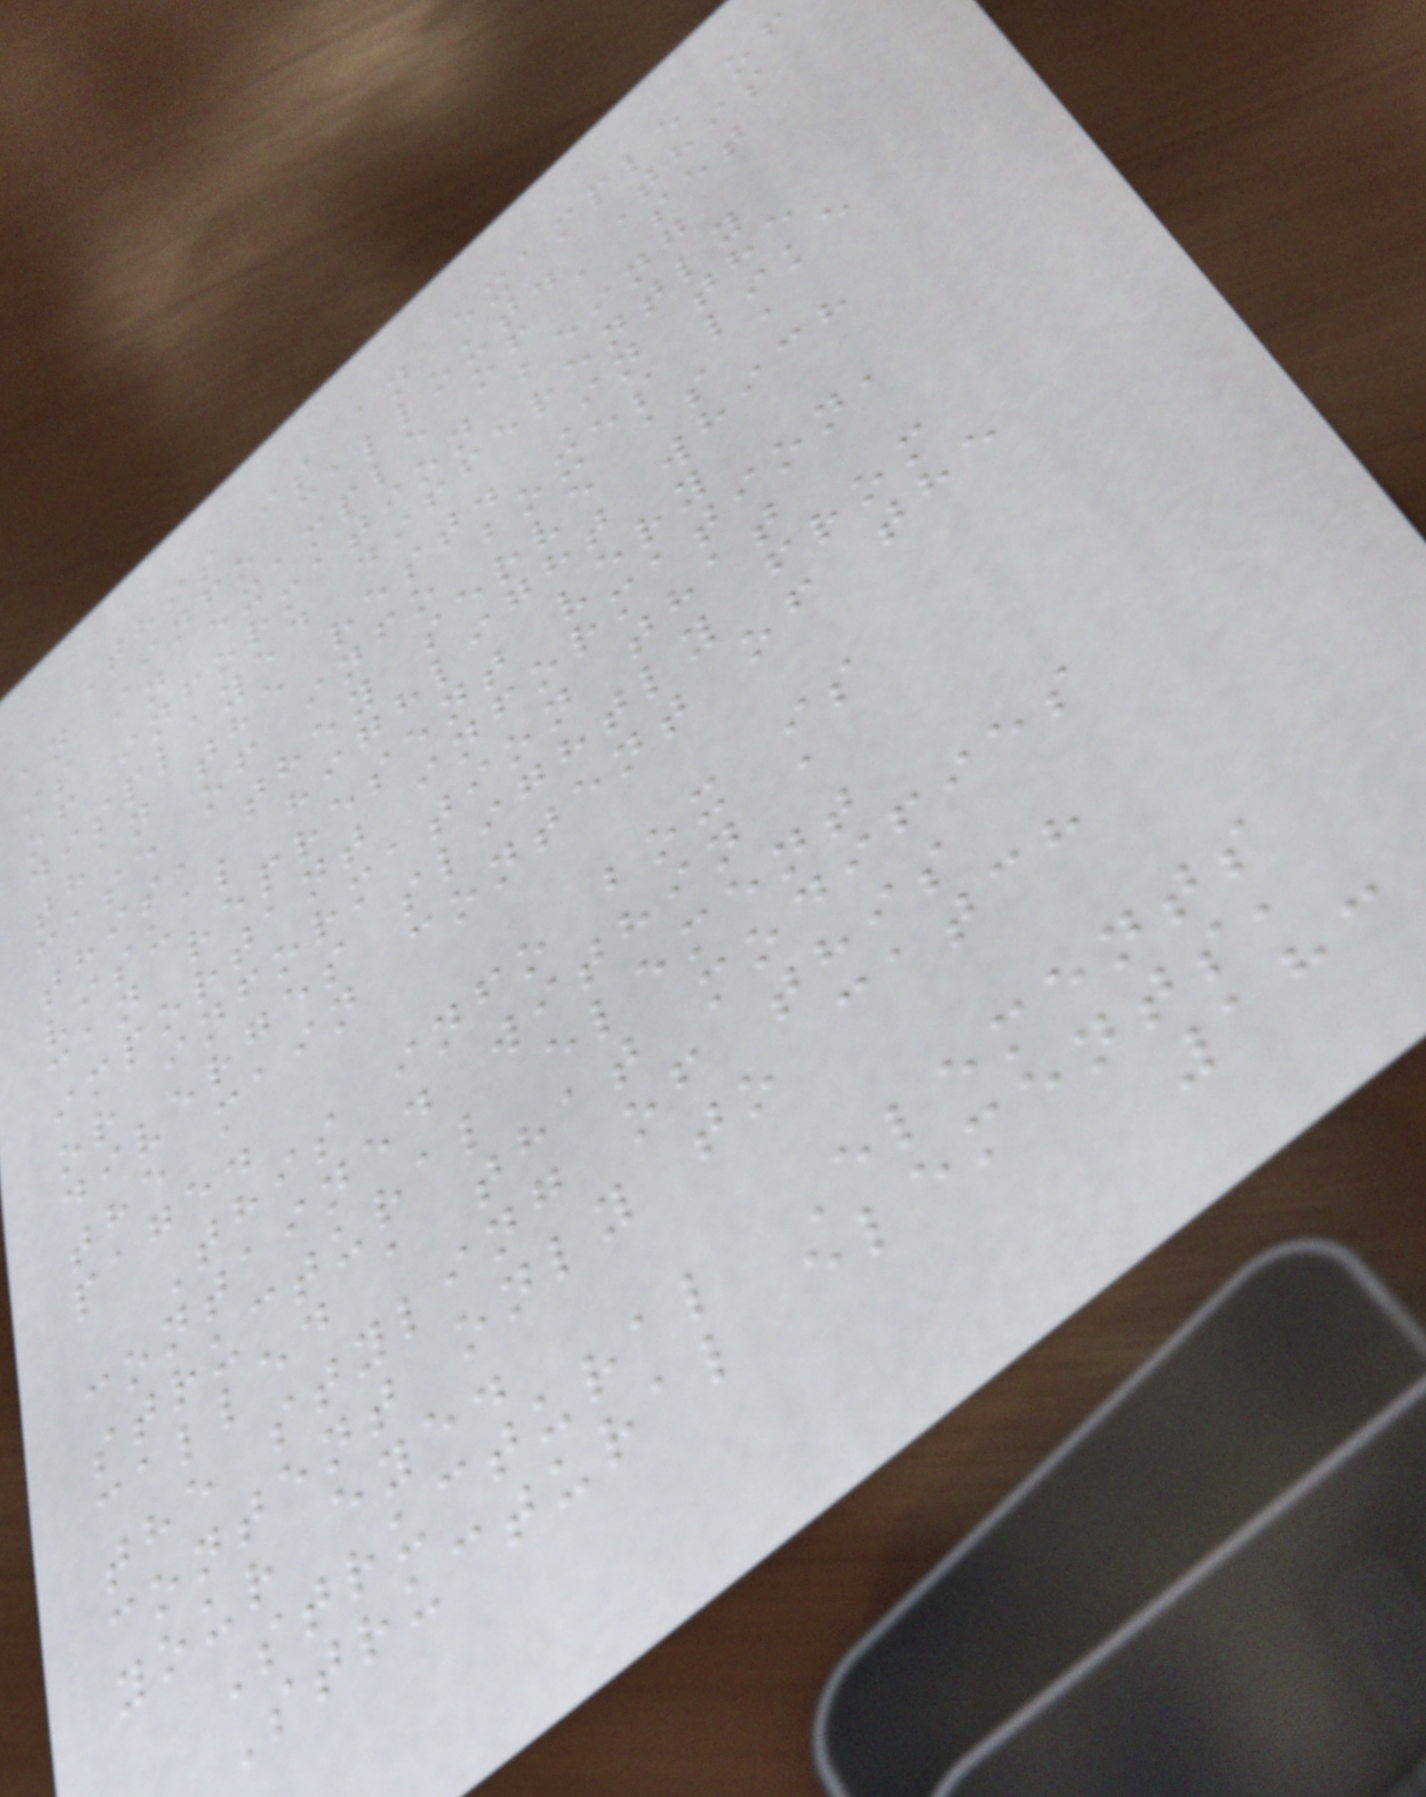This is an example of
an Info callout. This
is an example of a set
of information being
displayed differently
than the rest. In the
case of info boxes like
this, they serve as a
visual highlight which
can represent very
important information,
or information that
diverges slightly from
the main content of the
page.
This info box is
contained within a
structural element
called a that modifies
the styling of this
content only to catch
your eye.
Structural Elements
Structural elements,
183
